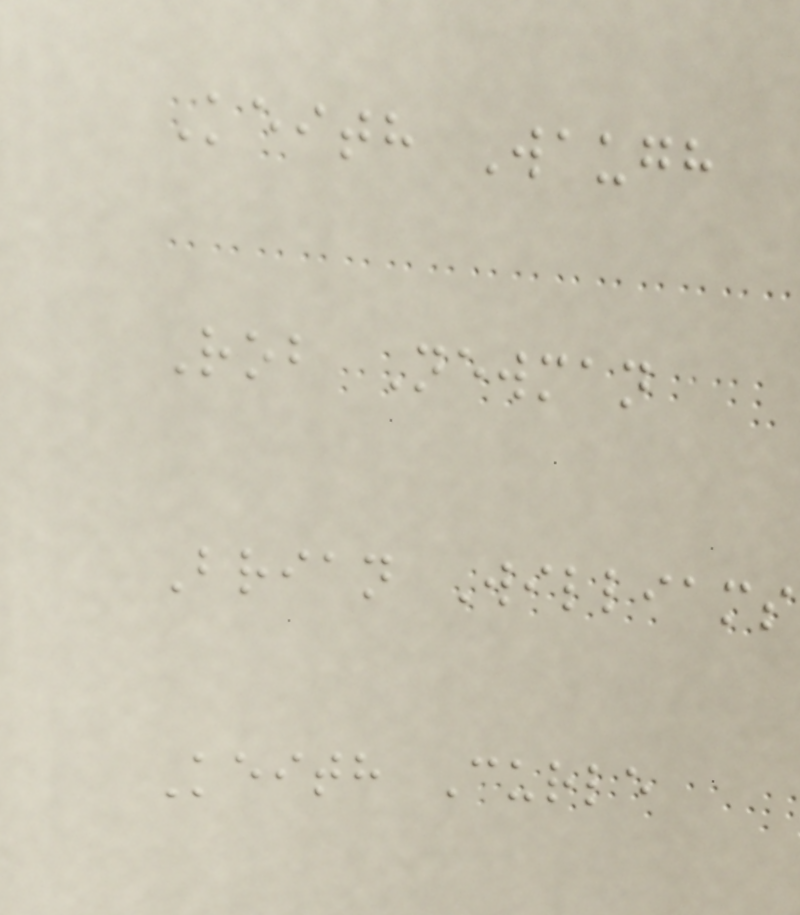Keith Waugh
Rob Newman
Brian Williams
Keith Curle
